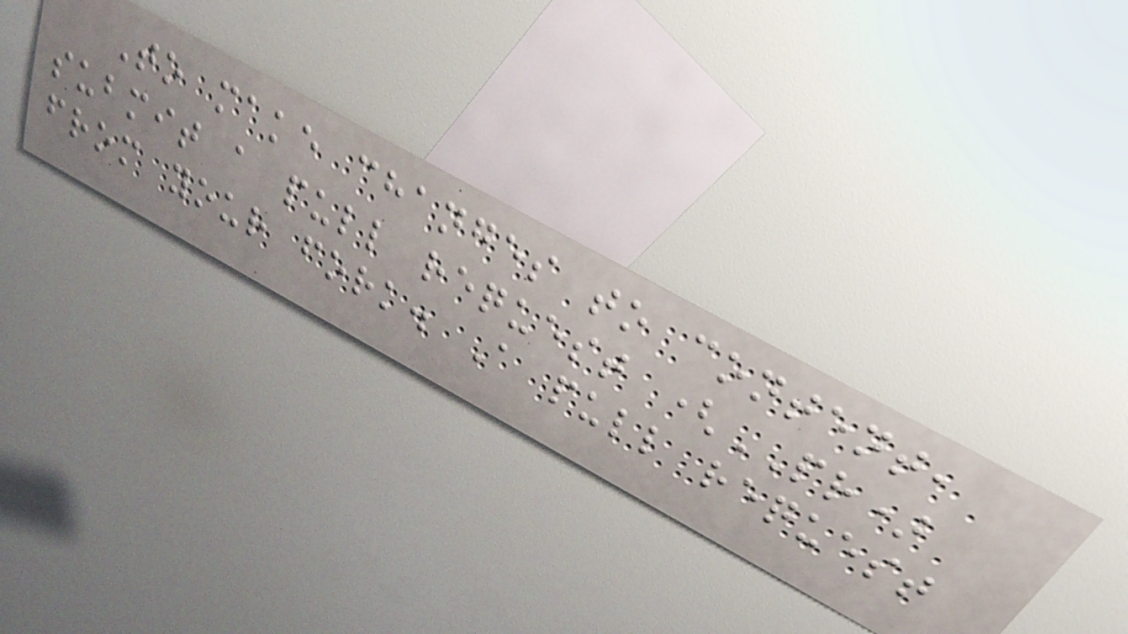To make changes to content,
submit a pull request (PR)
from your fork. A pull request
